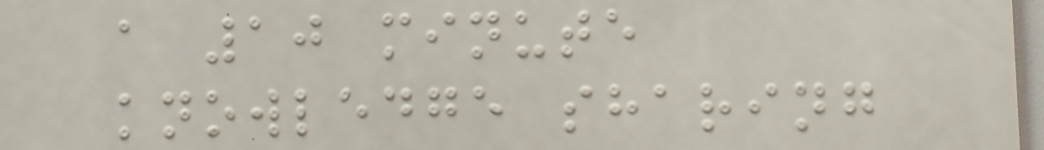a 10 minute
knowledge sharing
